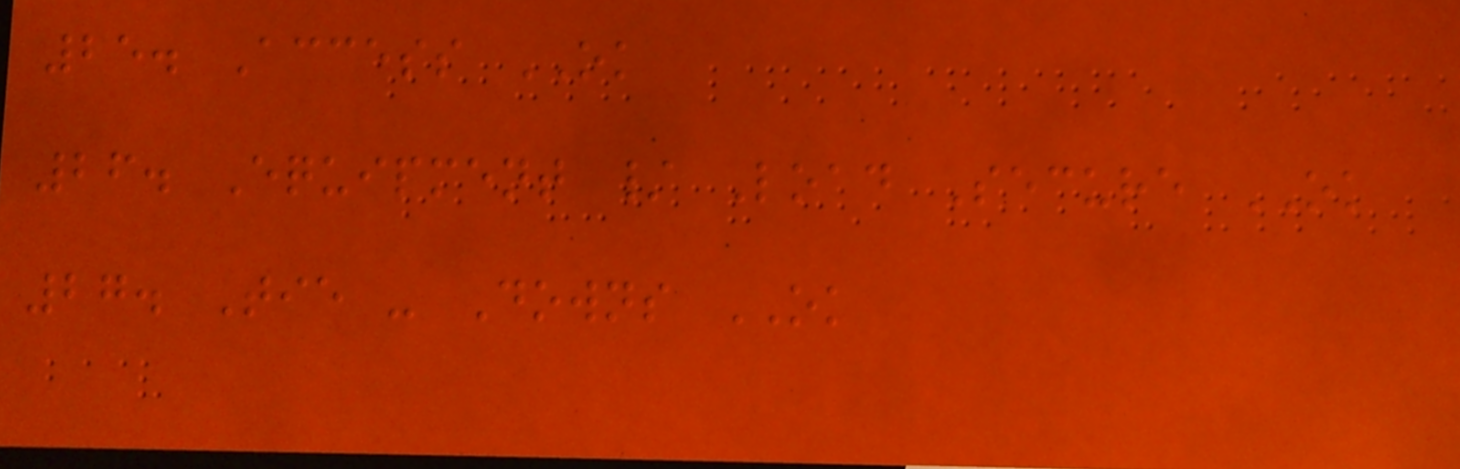25. Access OK
26. Equipment / Load Secure OK
27. Tie - Downs OK
